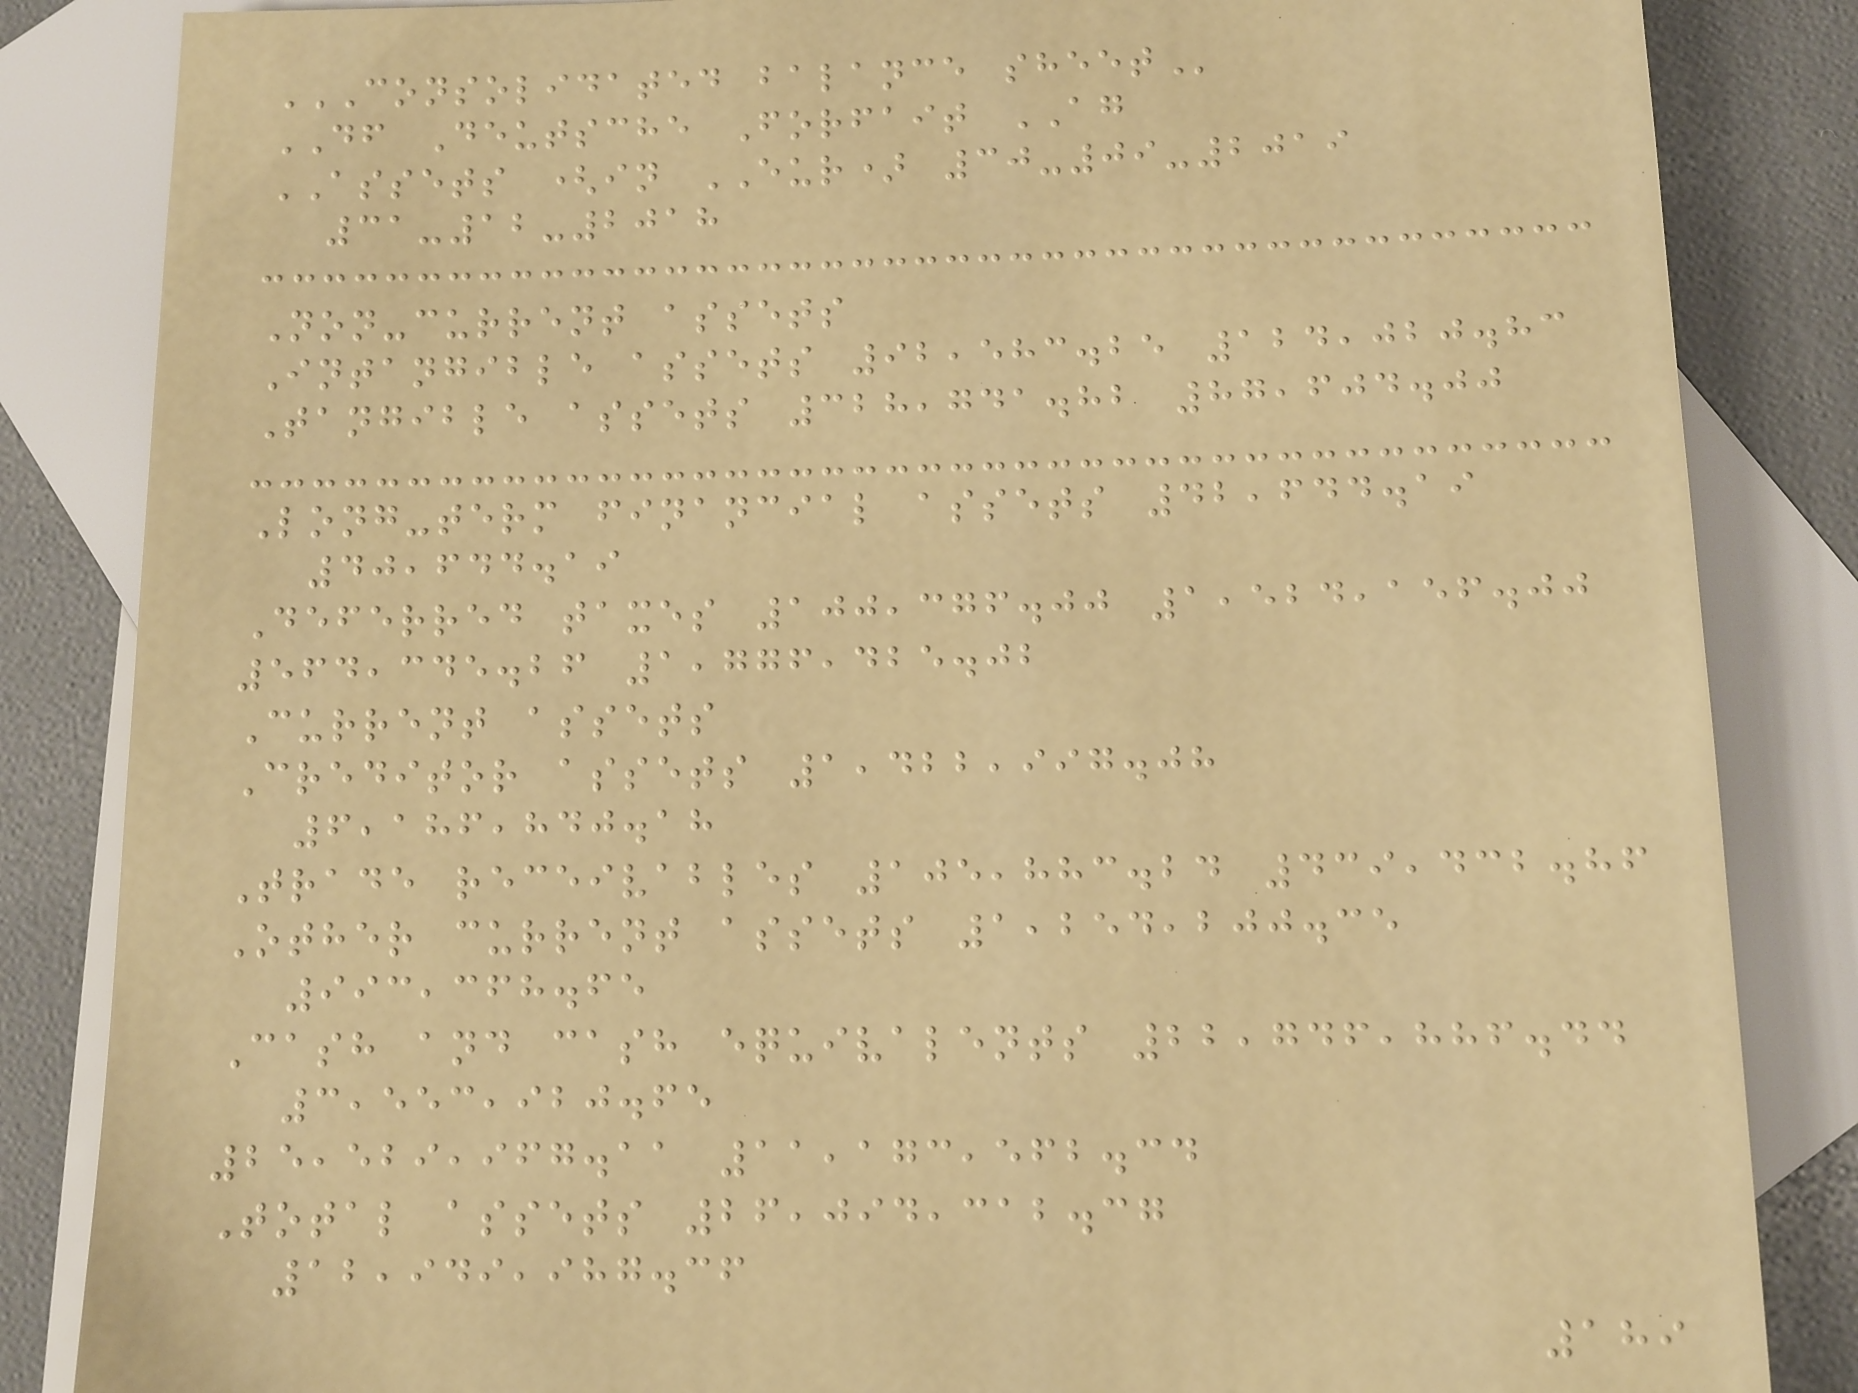CONSOLIDATED BALANCE SHEET
DF Deutsche Forfait AG
ASSETS (in EUR) 30-09-2019
31-12-2018
Non-current assets
Intangible assets 92,583.25 124,020.83
Tangible assets 328,741.82 87,604.00
Long-term financial assets 42,644.19
40,644.19
Deferred taxes 100,376.00 1,524,156.00
564,345.26 1,776,425.02
Current assets
Creditor assets 1,422,997.08
6,186,840.18
Trade receivables 105,883.24 439,432.86
Other current assets 1,254,200.35
993,368.65
Cash and cash equivalents 22,746,886.44
3,553,920.65
25,529,967.11 11,173,562.34
Total assets 26,094,312.37
12,949,987.36
189
